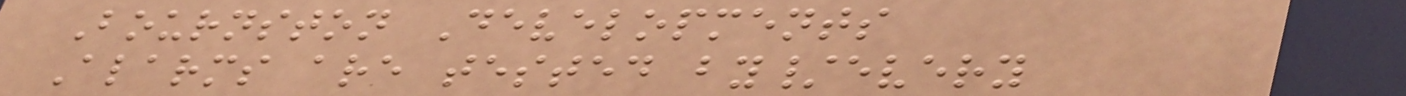Bournston Developments
Alarms are tested by/every
